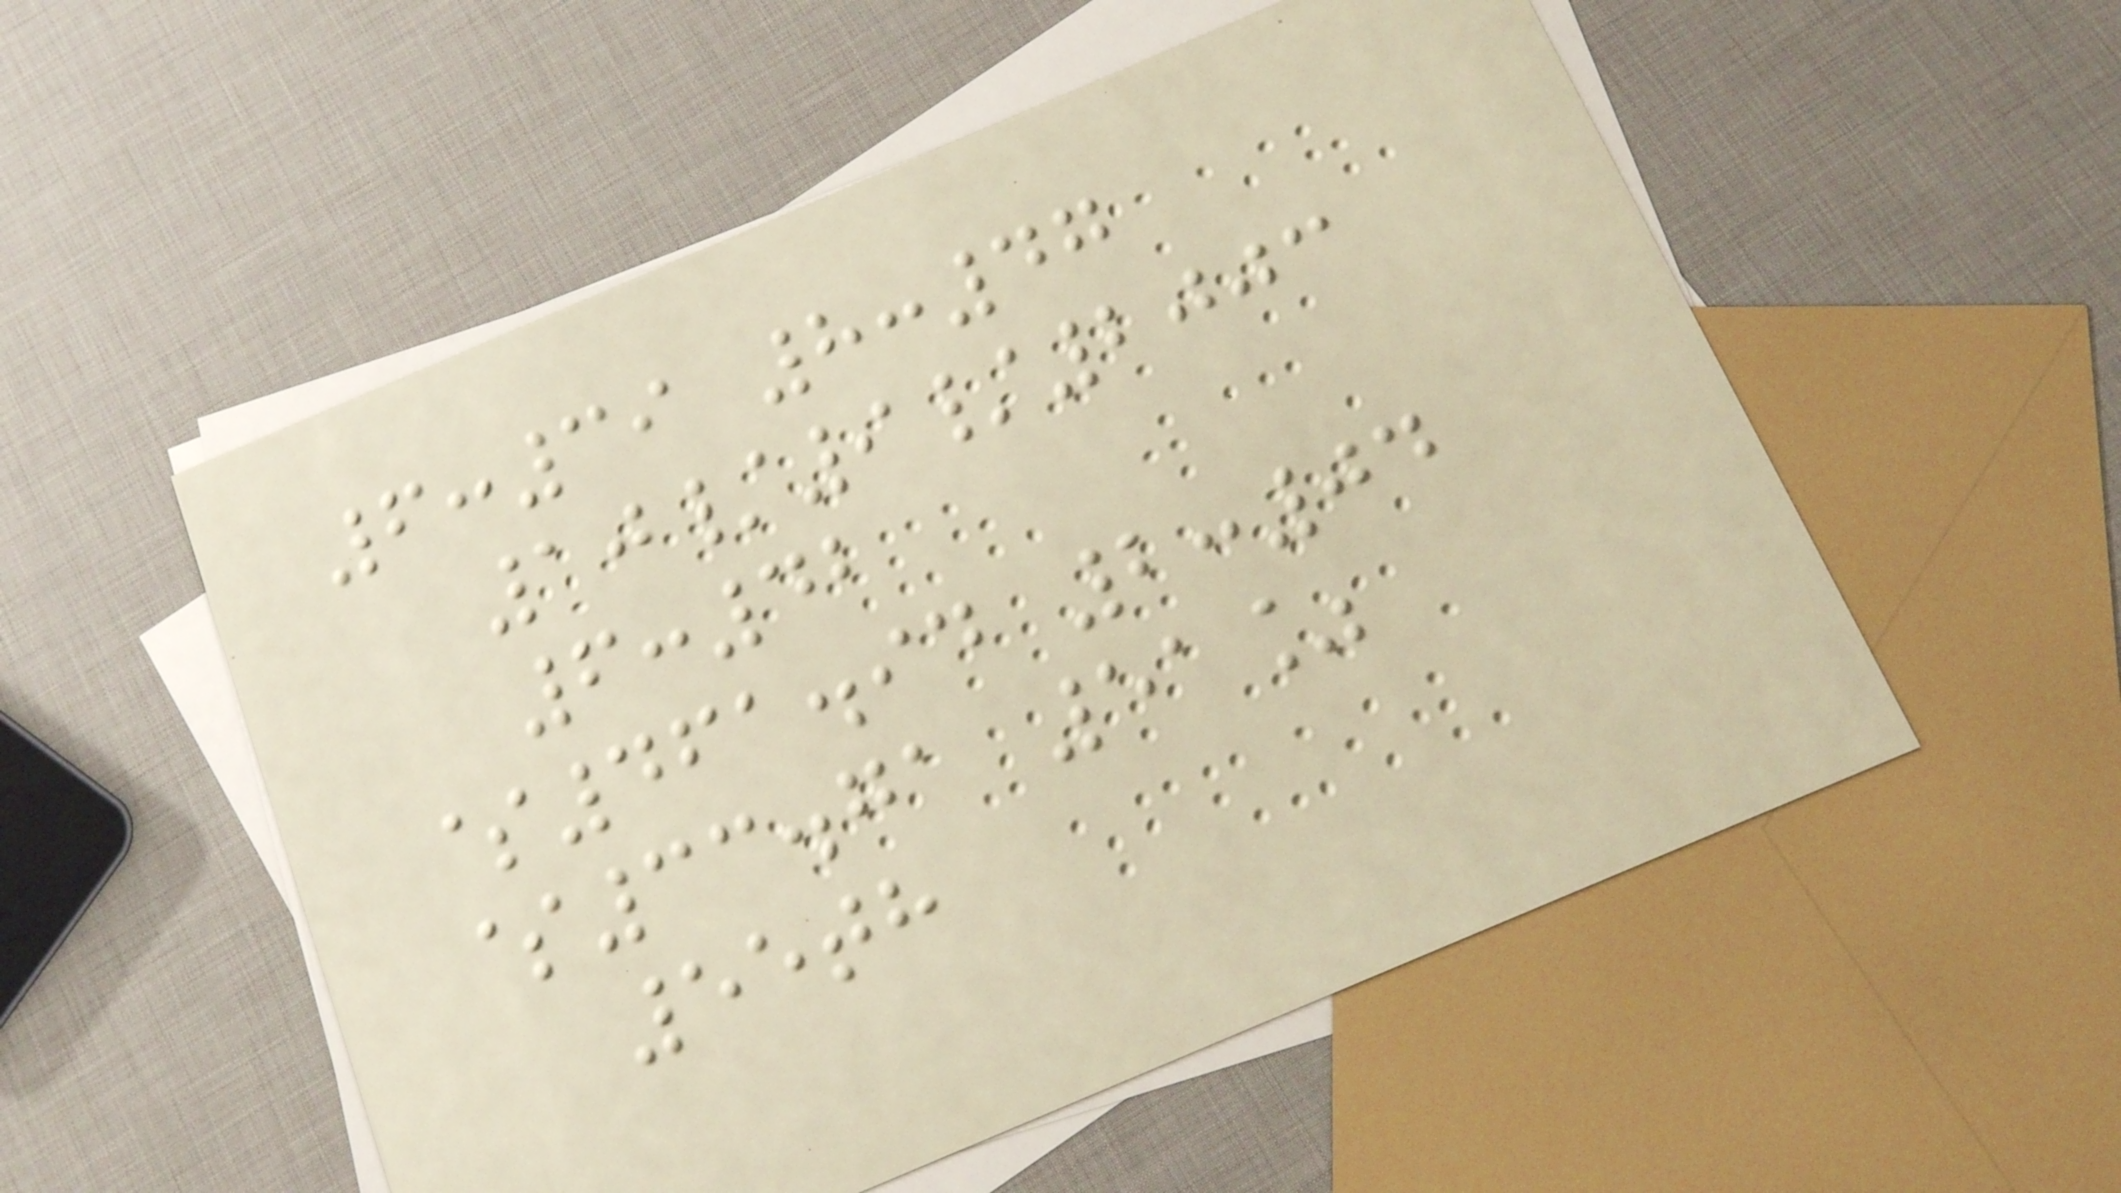6:39 8:47
10/9/2003
6:42
$461.94 2:04
$33.71 51%
55th
